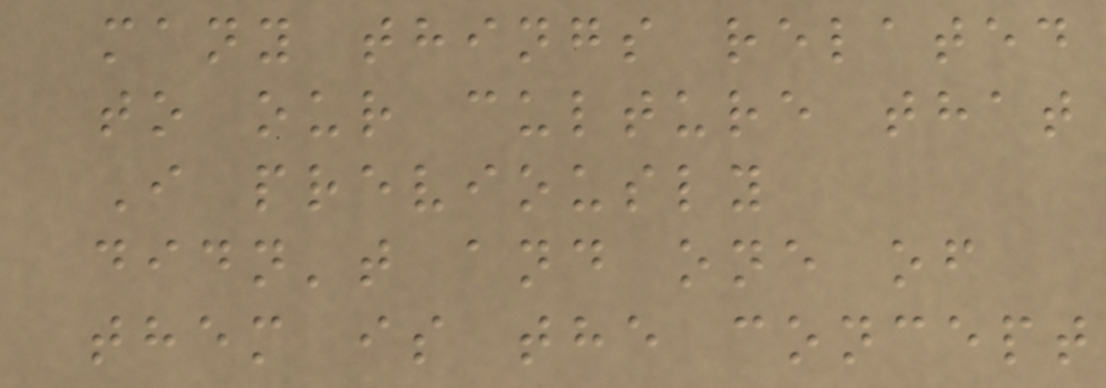many things related
to our culture that
I previously
didn't and one of
them is the concept
